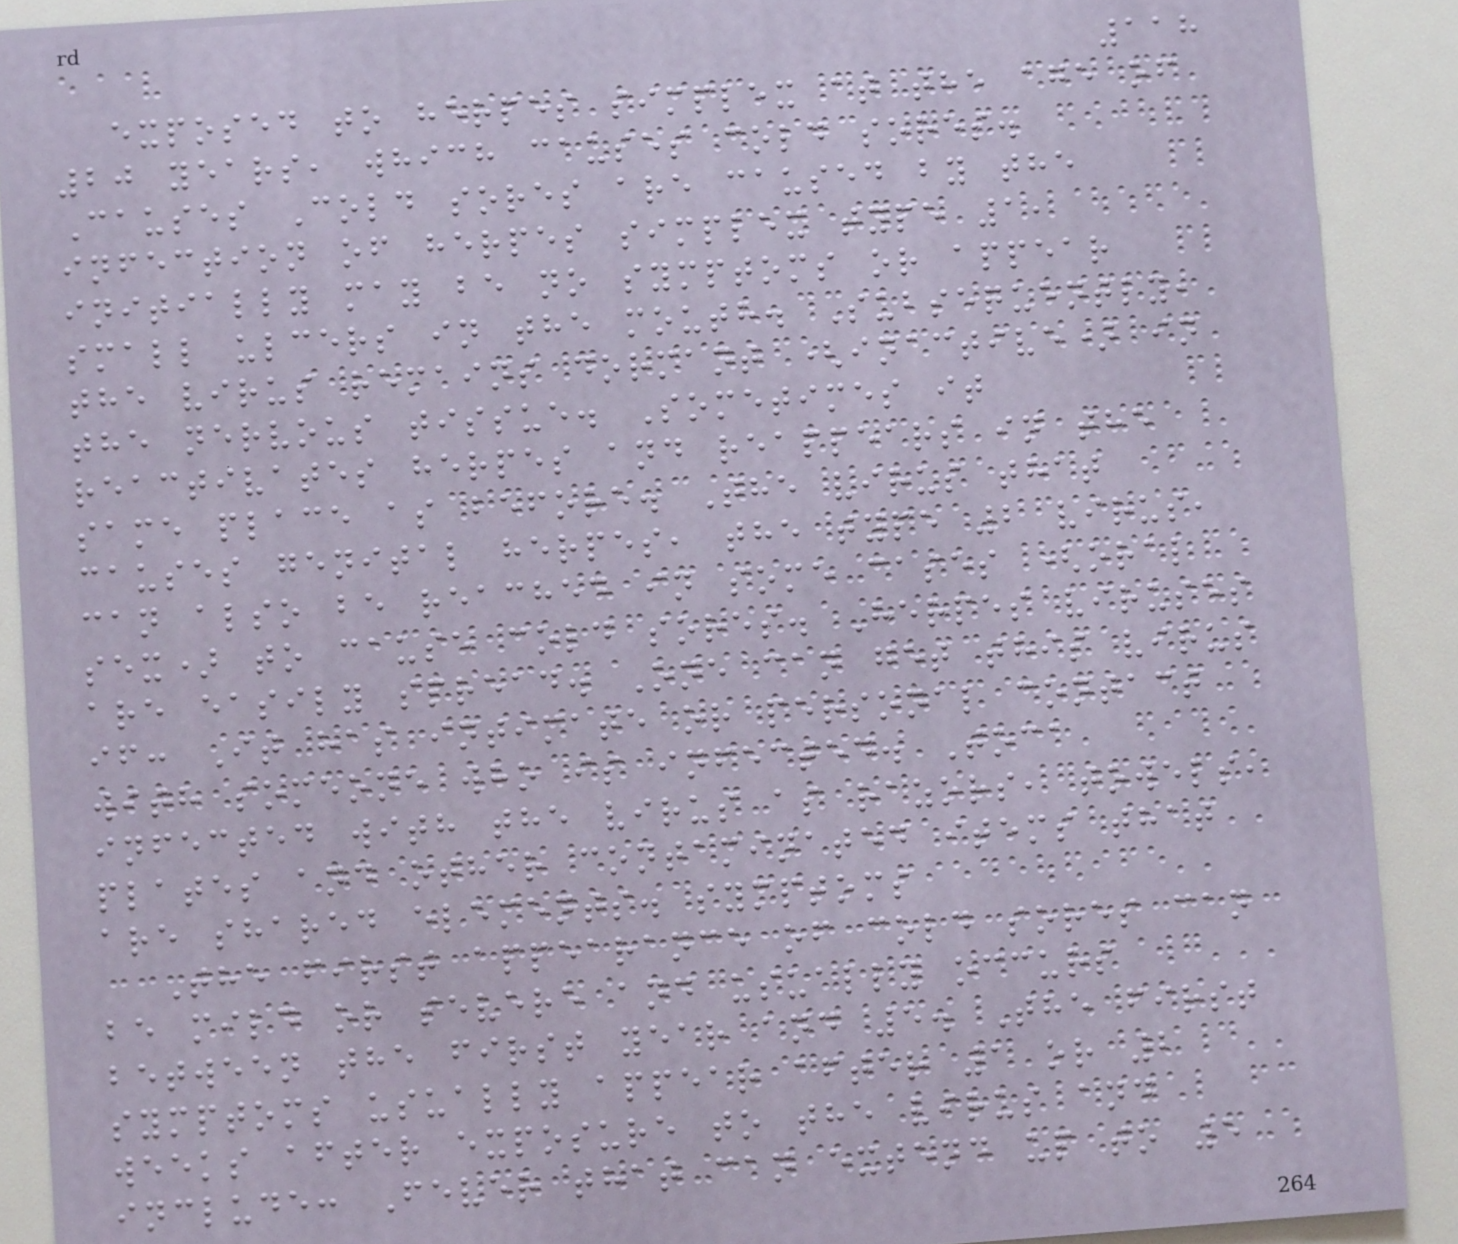118
exposed to herpes simplex at the age of
20 years, which causes cold sores.
Causes Cold sores are caused by the
infection of herpes simplex type 1,
initially may be no symptoms or appear
small ulcers in the mouth. Subsequently,
the virus remains dormant (inactive) in
the nervous tissue. Sometimes it
reactivates herpes and reappears in the
same place as before. The virus that
causes genital herpes, the type 2 virus,
can also be reached in some cases (oral
sex) to cause cold sores. Herpes viruses
are easily spread. One can get this virus
if: It has intimate or personal contact
with someone who is infected. Toca
infected with the virus as razors, towels,
plates and other contaminated items that
are shared elements. symptoms
The first appearance of cold sores can
be mild or severe and usually occurs
between the first year and 5. The first
symptoms usually appear after 1 or 2
weeks after exposure to the virus and
include: Fever that can extend up to 5
